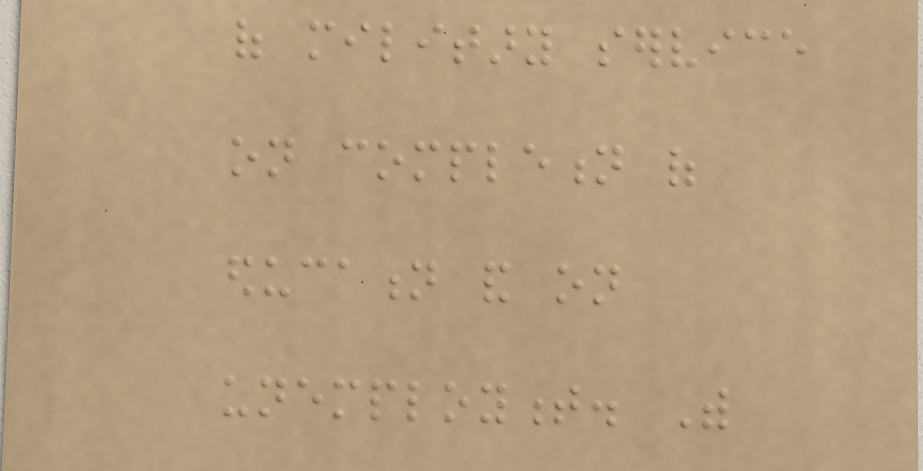of military service
on completion of
education and on
unemployment. With
